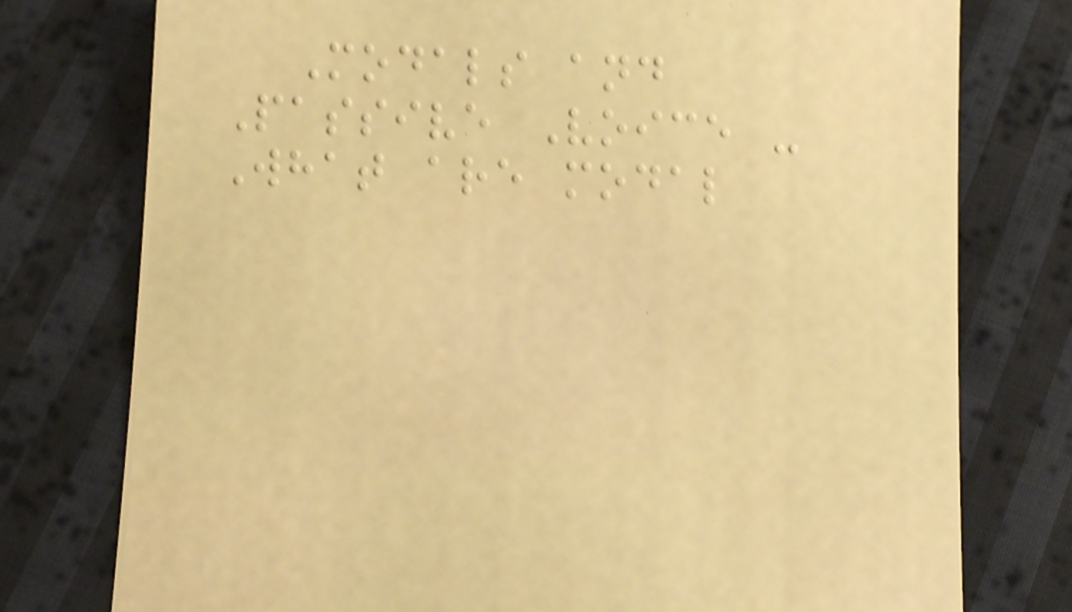Modals and
Passive Voice -
What are modal
